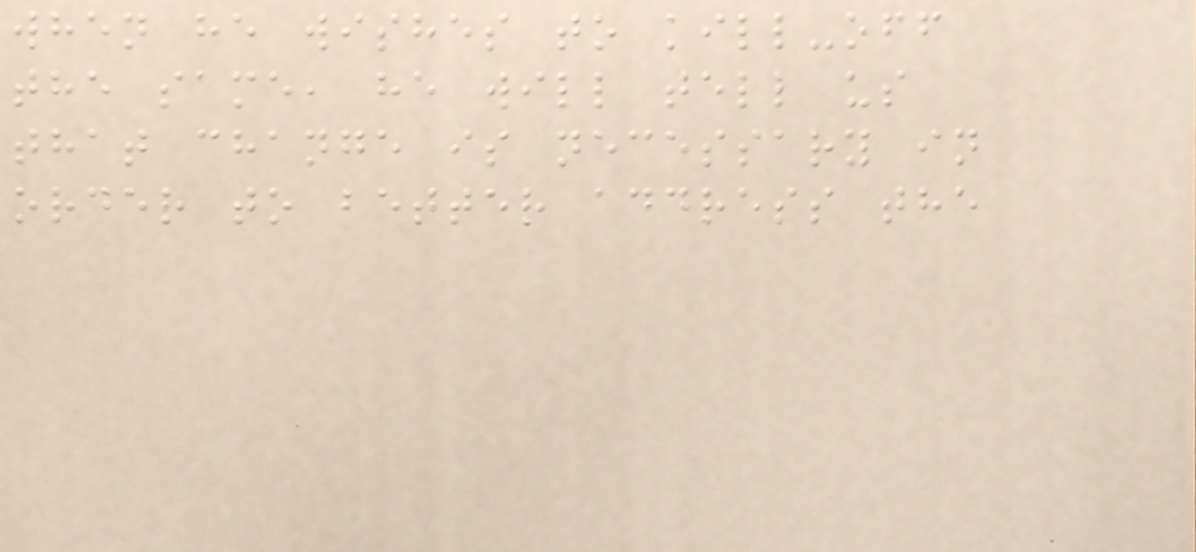when he wishes to kill-off
the same, he will tell us
that change is necessary in
order to better address the
